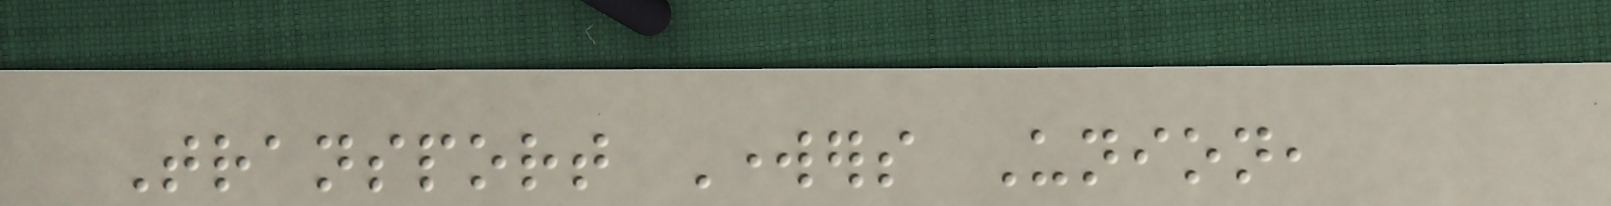Transport Workers Union,
